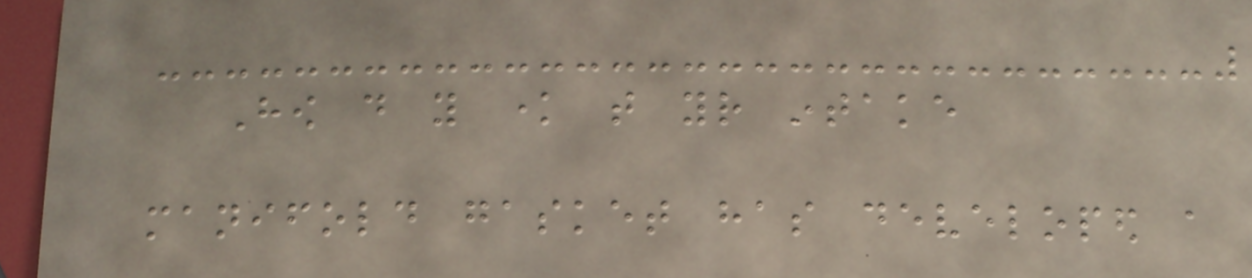How do you know that your intake
manifold gasket has developed a
